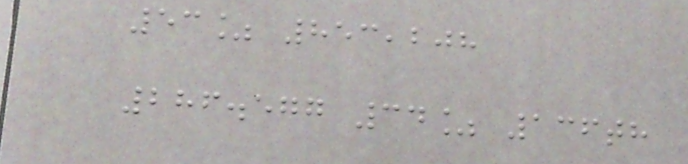53% 853,208
286.577 34% 136th
